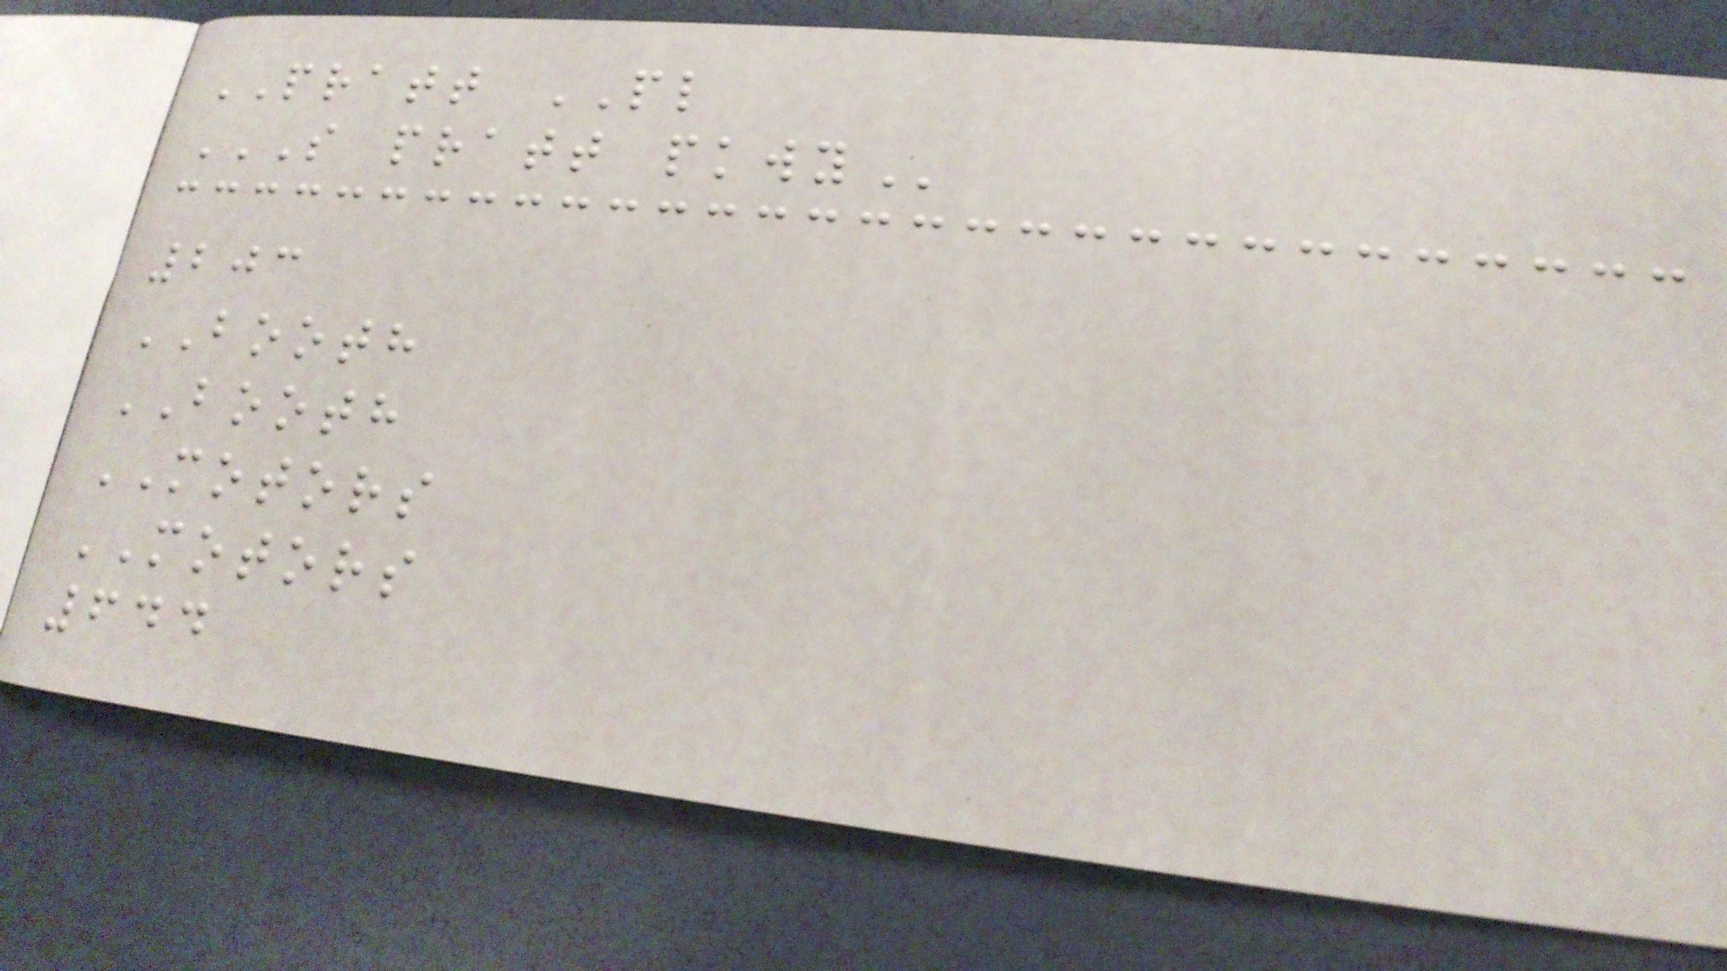PRATT PL
S PRATT PKWY
203
BOOTH
BOOTH
MOTORS
MOTORS
644
